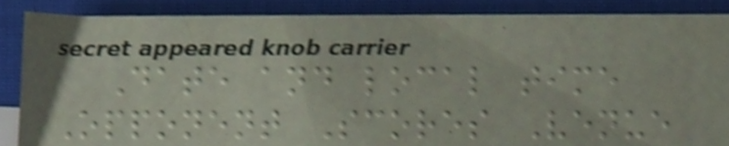Date and local time
Opponent Scores Venue
